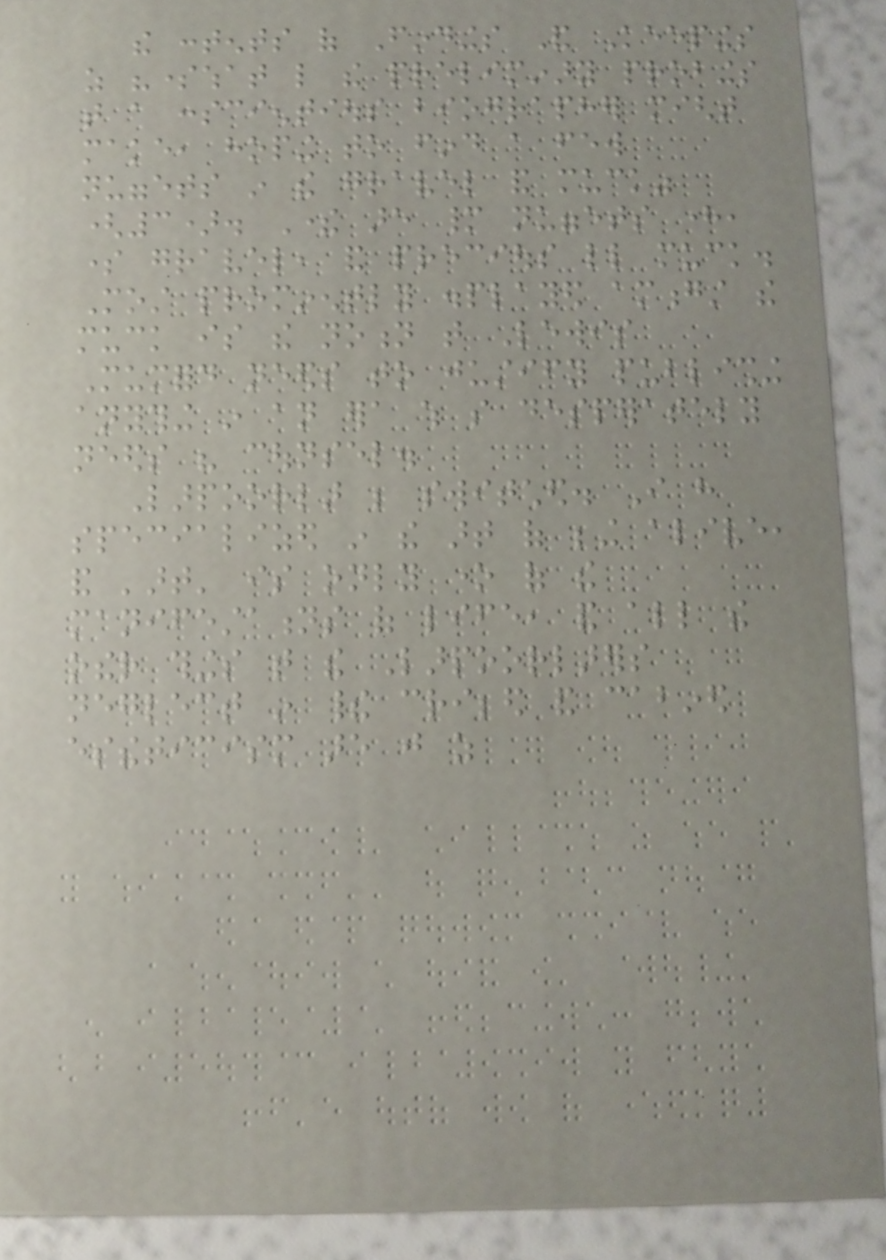the contents of Findings And Keepings
as "somewhat like the preliminary probings
that a conscientious biographer might
make, hoping to find a few
nuggets in the gravel and muck"
(3). There are many nuggets here,
some gravel, and precious little muck.
Most prominently displayed amongst the
muck is the notion that Lewis
Mumford needs to justify publishing
anything in an era which so desperately
needs his counsel.
Larpoorlar be switched. I have
specialized in the art of being alive,
and 'art' is only one of the
manifestations of life, and all the
other things that the Larpoorlarers
neglect in their cribbed and cabined
estheticism are just as
